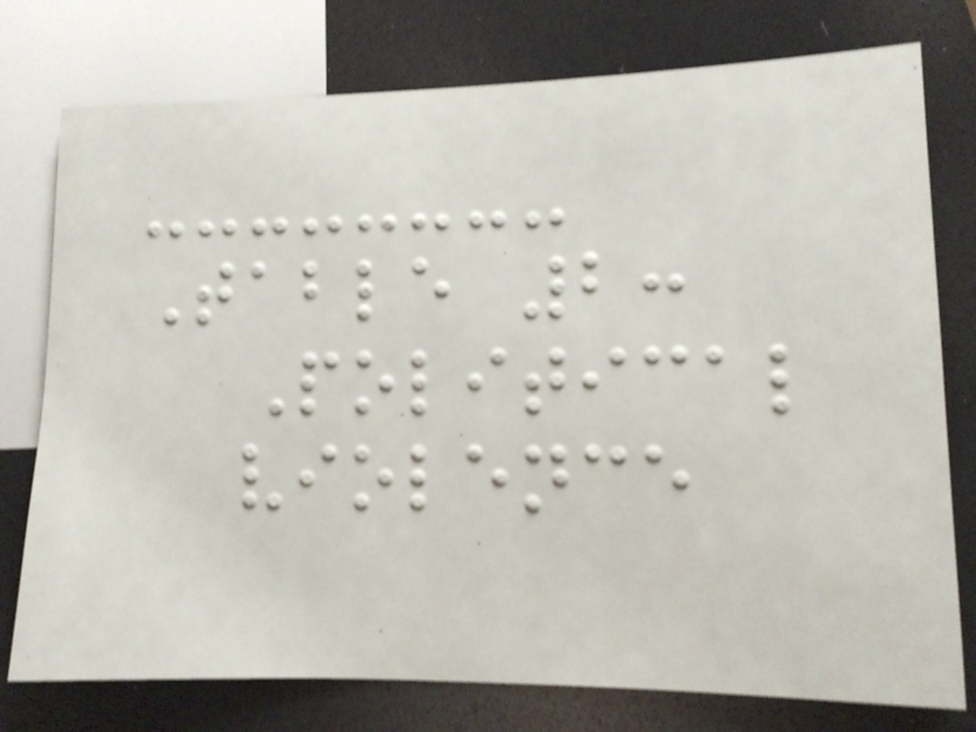Table 2:
Political
violence
